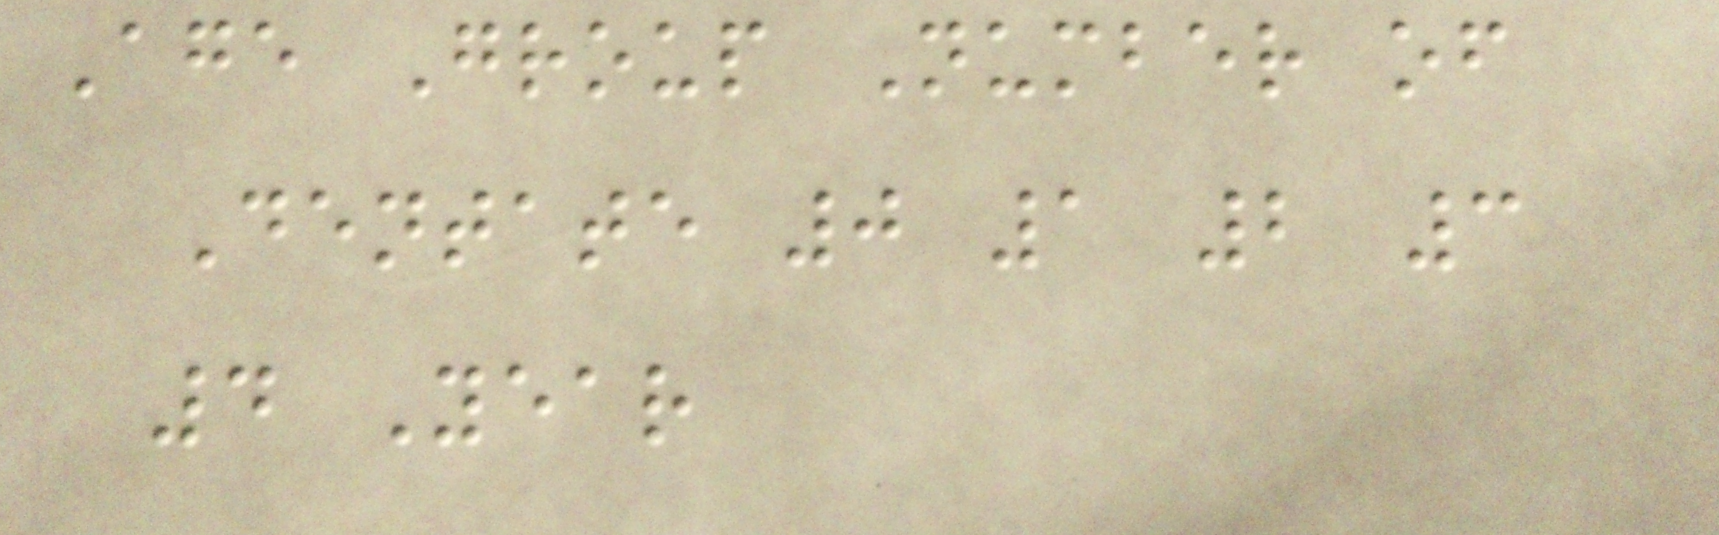Age Group Number of
Dentate 0 1 2 3
4 Year
